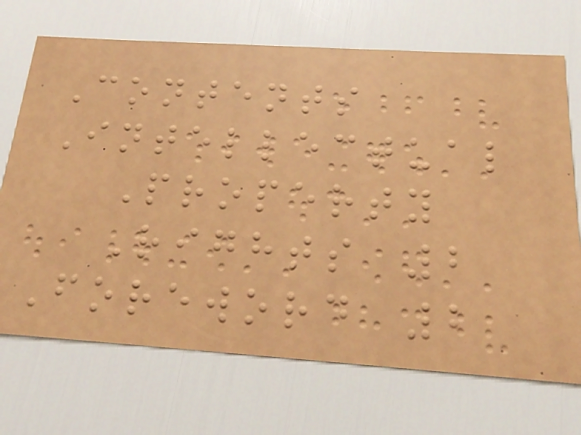Contents
Intellectual
Property
Rights 2
Foreword 2
